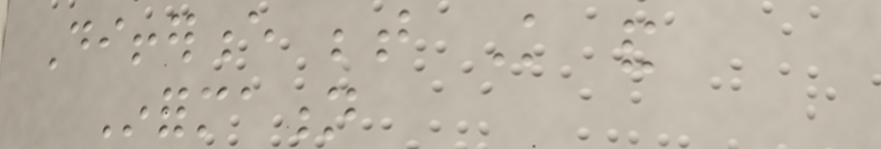Difference between Knowledge and
Information
